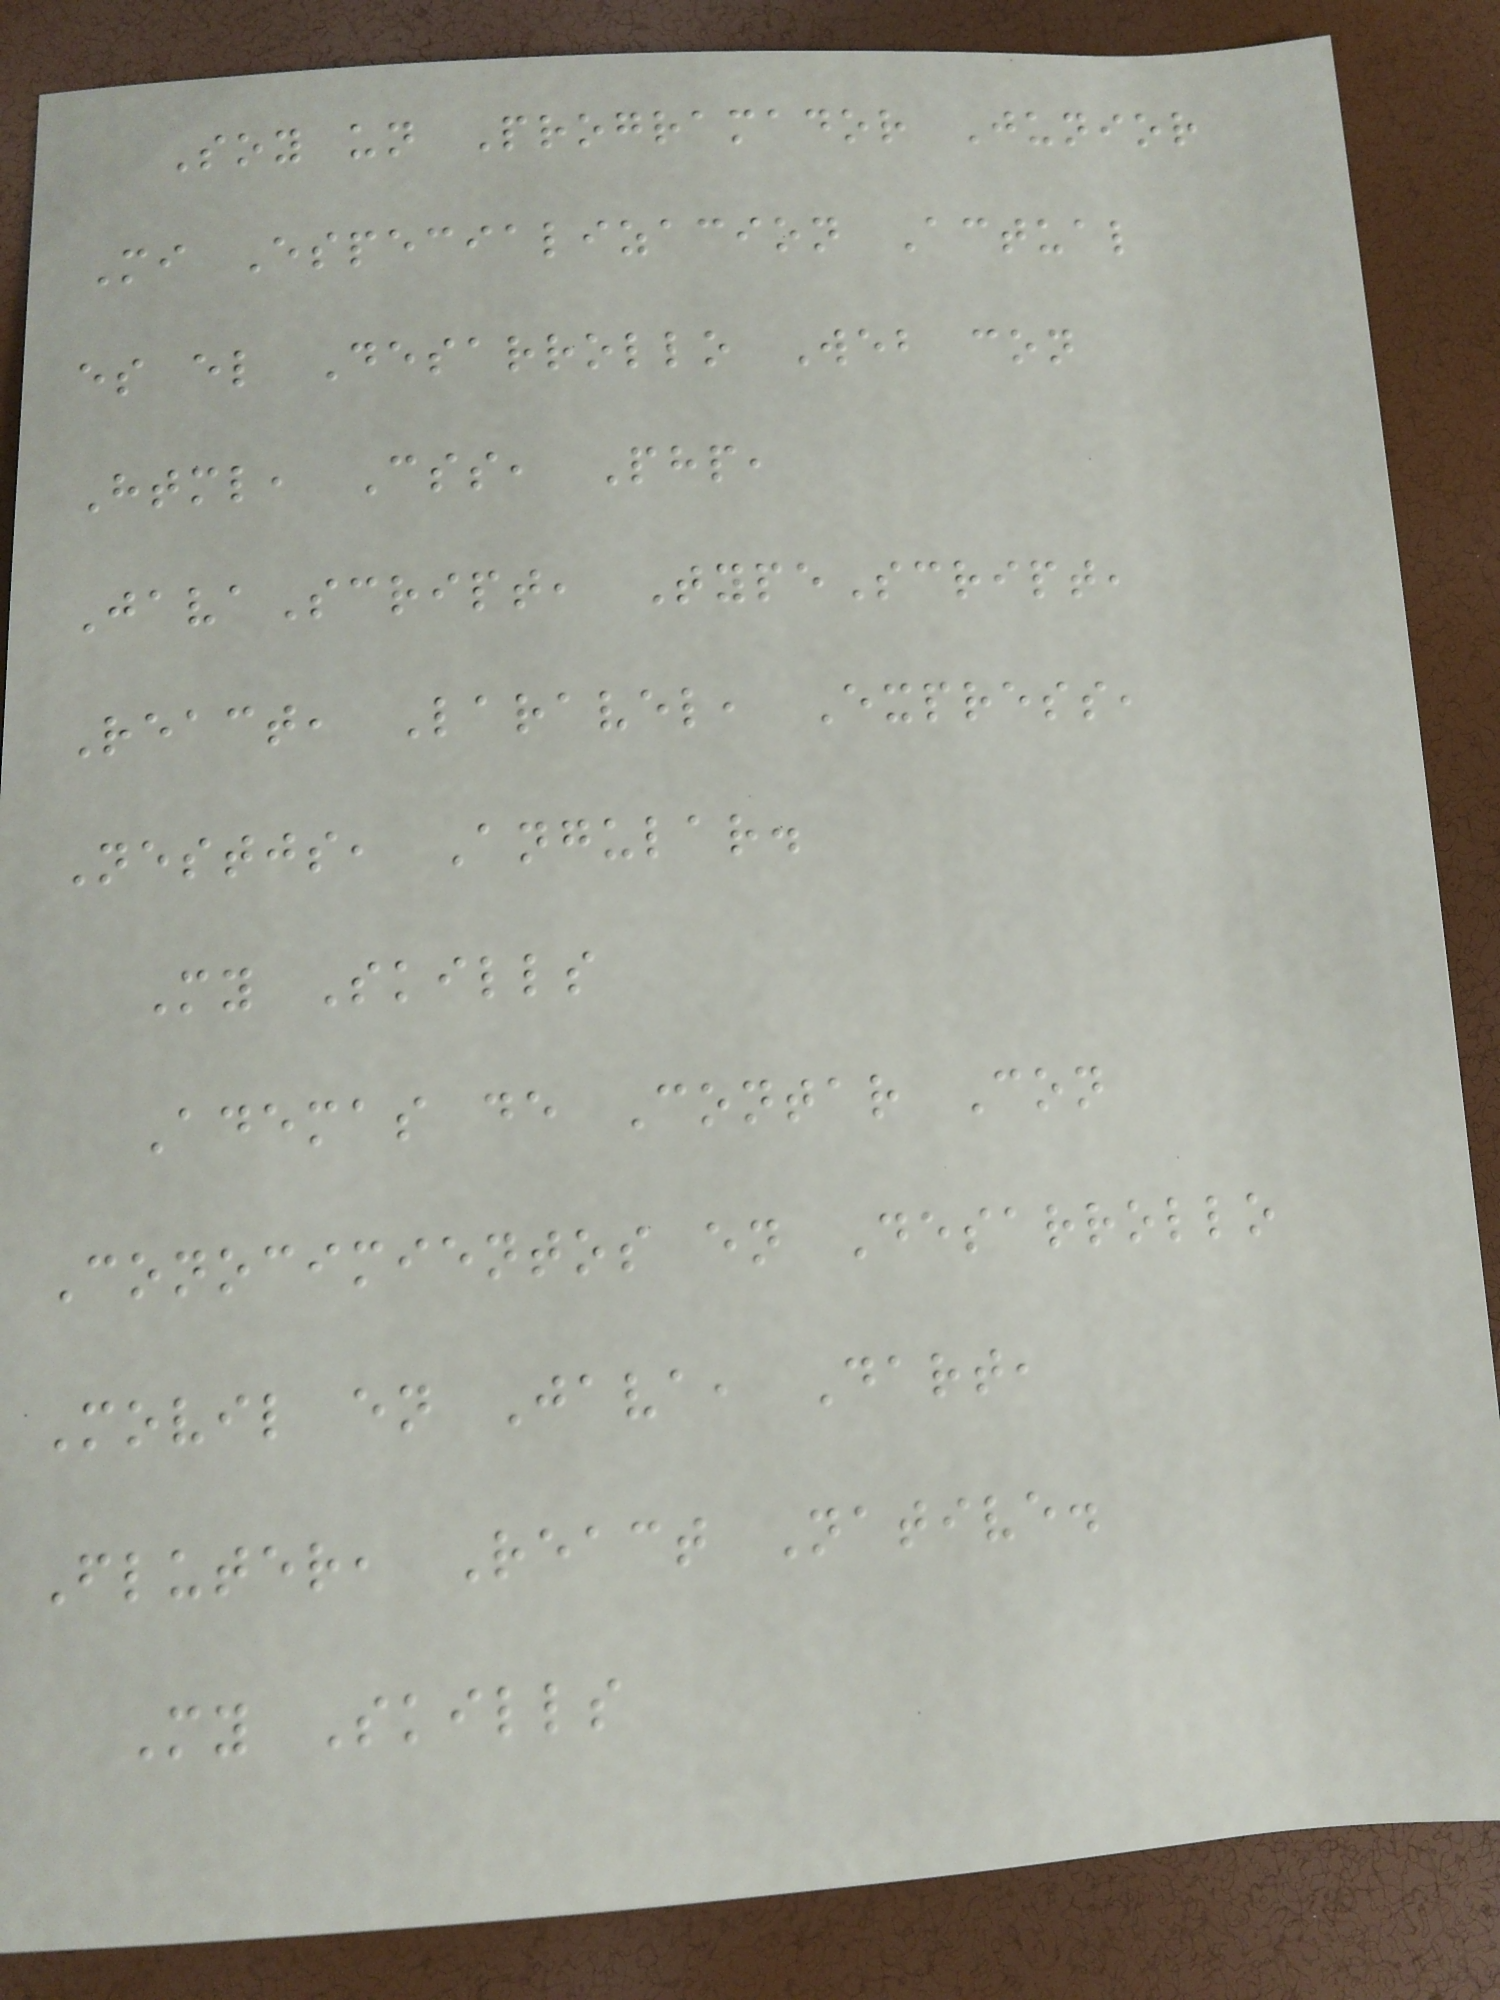Soy un Programador Junior
Mi Especializacion Actual
es el Desarrollo Web con
Html, Css, Php,
JavaScript, TypeScript,
React, Laravel, Express,
Nestjs, Angular.
My Skills
Ademas de Contar Con
Conocimientos en Desarrollo
Movil en Java, Dart,
Fluter, React Native.
My Skills
